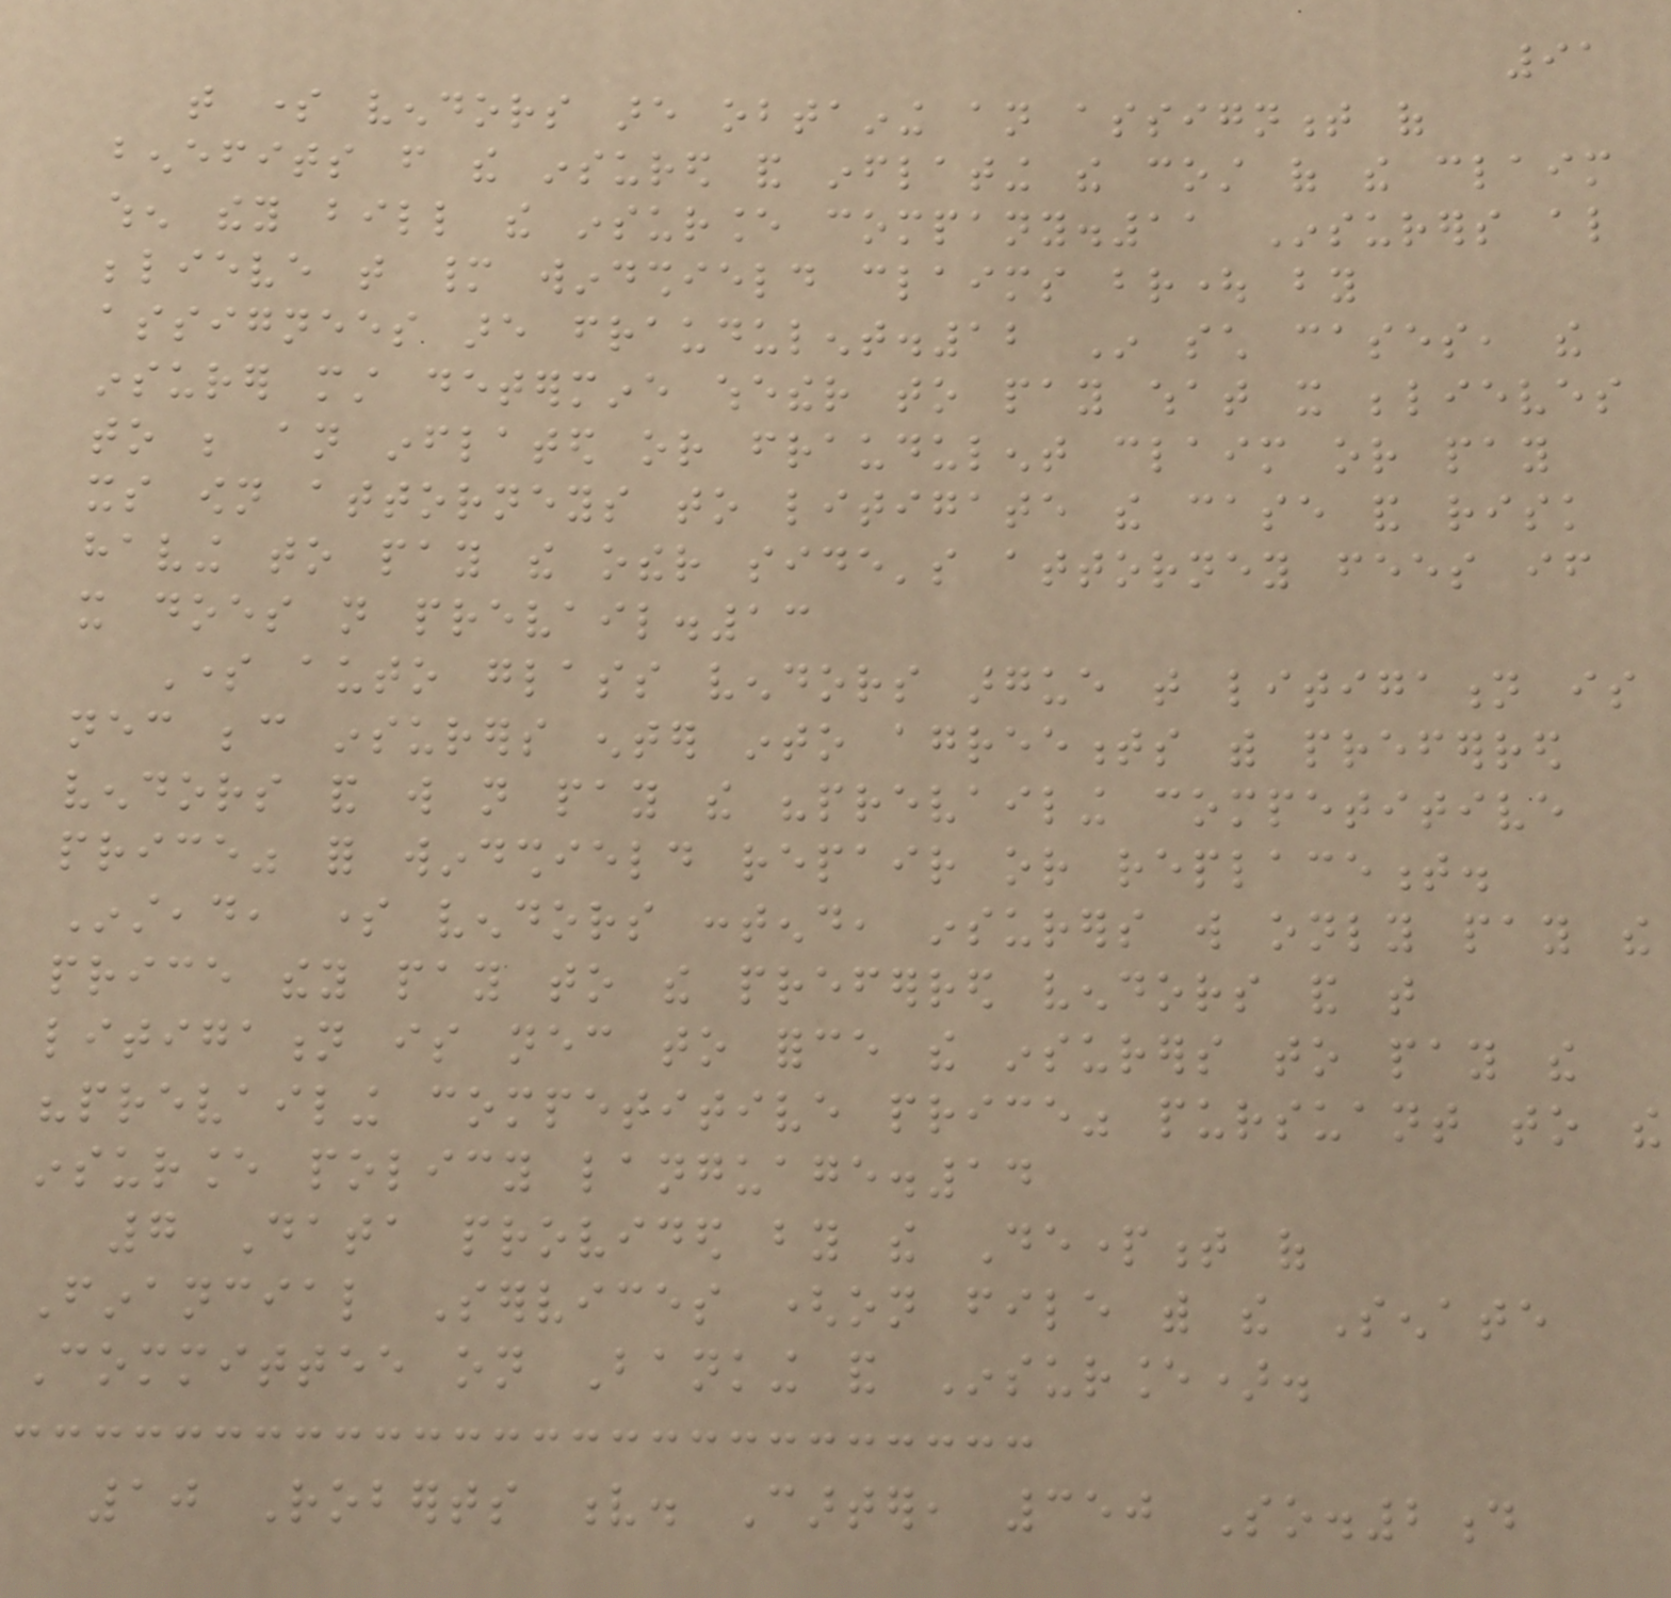91
that some vendors are obtaining an assignment of
benefits from the insured and inflating the cost of the claim
when they bill the insurance company.11 Insurers also
believe that many windshield claims brought by
assignees are fraudulent.12 In such cases, the
insurer must determine whether to pay what it believes
to be an inflated or fraudulent claim or pay
its own attorneys to litigate the case and risk
having to pay the other side's attorney fees if
it does not prevail.13
Some auto glass vendors argue that litigation is
necessary because insurers enter into agreements with preferred
vendors and will not pay the "prevailing competitive
price" for windshield repair or replacement.
Instead, some vendors contend, insurers will only pay the
price they pay to the preferred vendors and that
litigation is necessary to force the insurers to pay the
"prevailing competitive price" pursuant to the
insurance policy language.14
7 Data provided by the Department of
Financial Services (on file with the Senate
Committee on Banking and Insurance).
10 Roberts v. Carter, 350 So.2d
